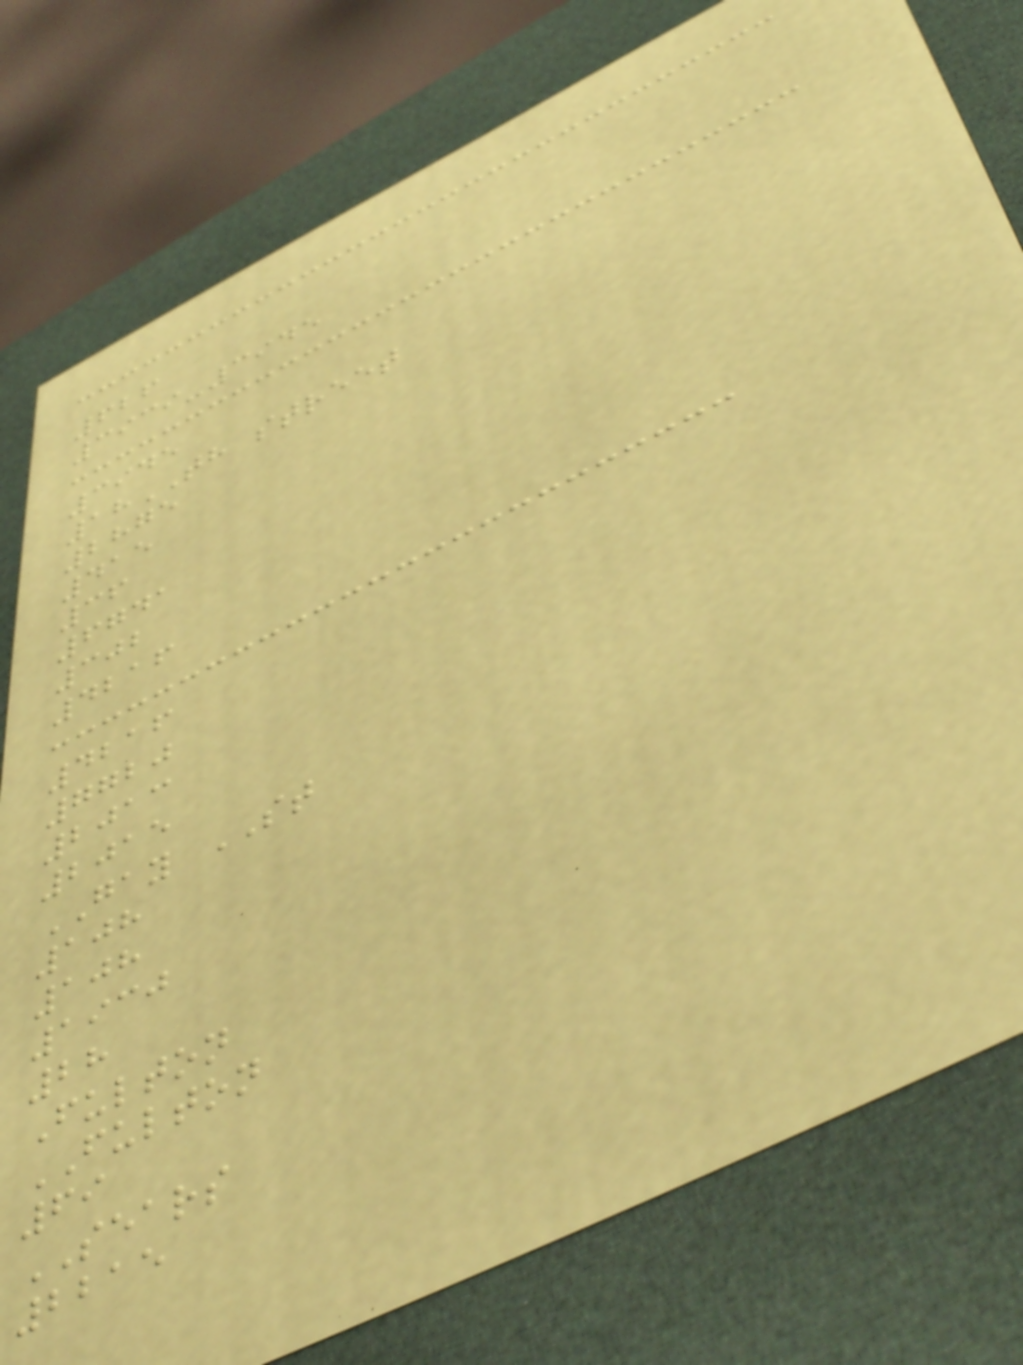626
3939-3945
3945
18TH street
2875
415
36
6741
302
4216
4216
7720
2013
2015
GAY ST
108
108
1930
28
Fulton
FULTON
69
SEARS
2215
